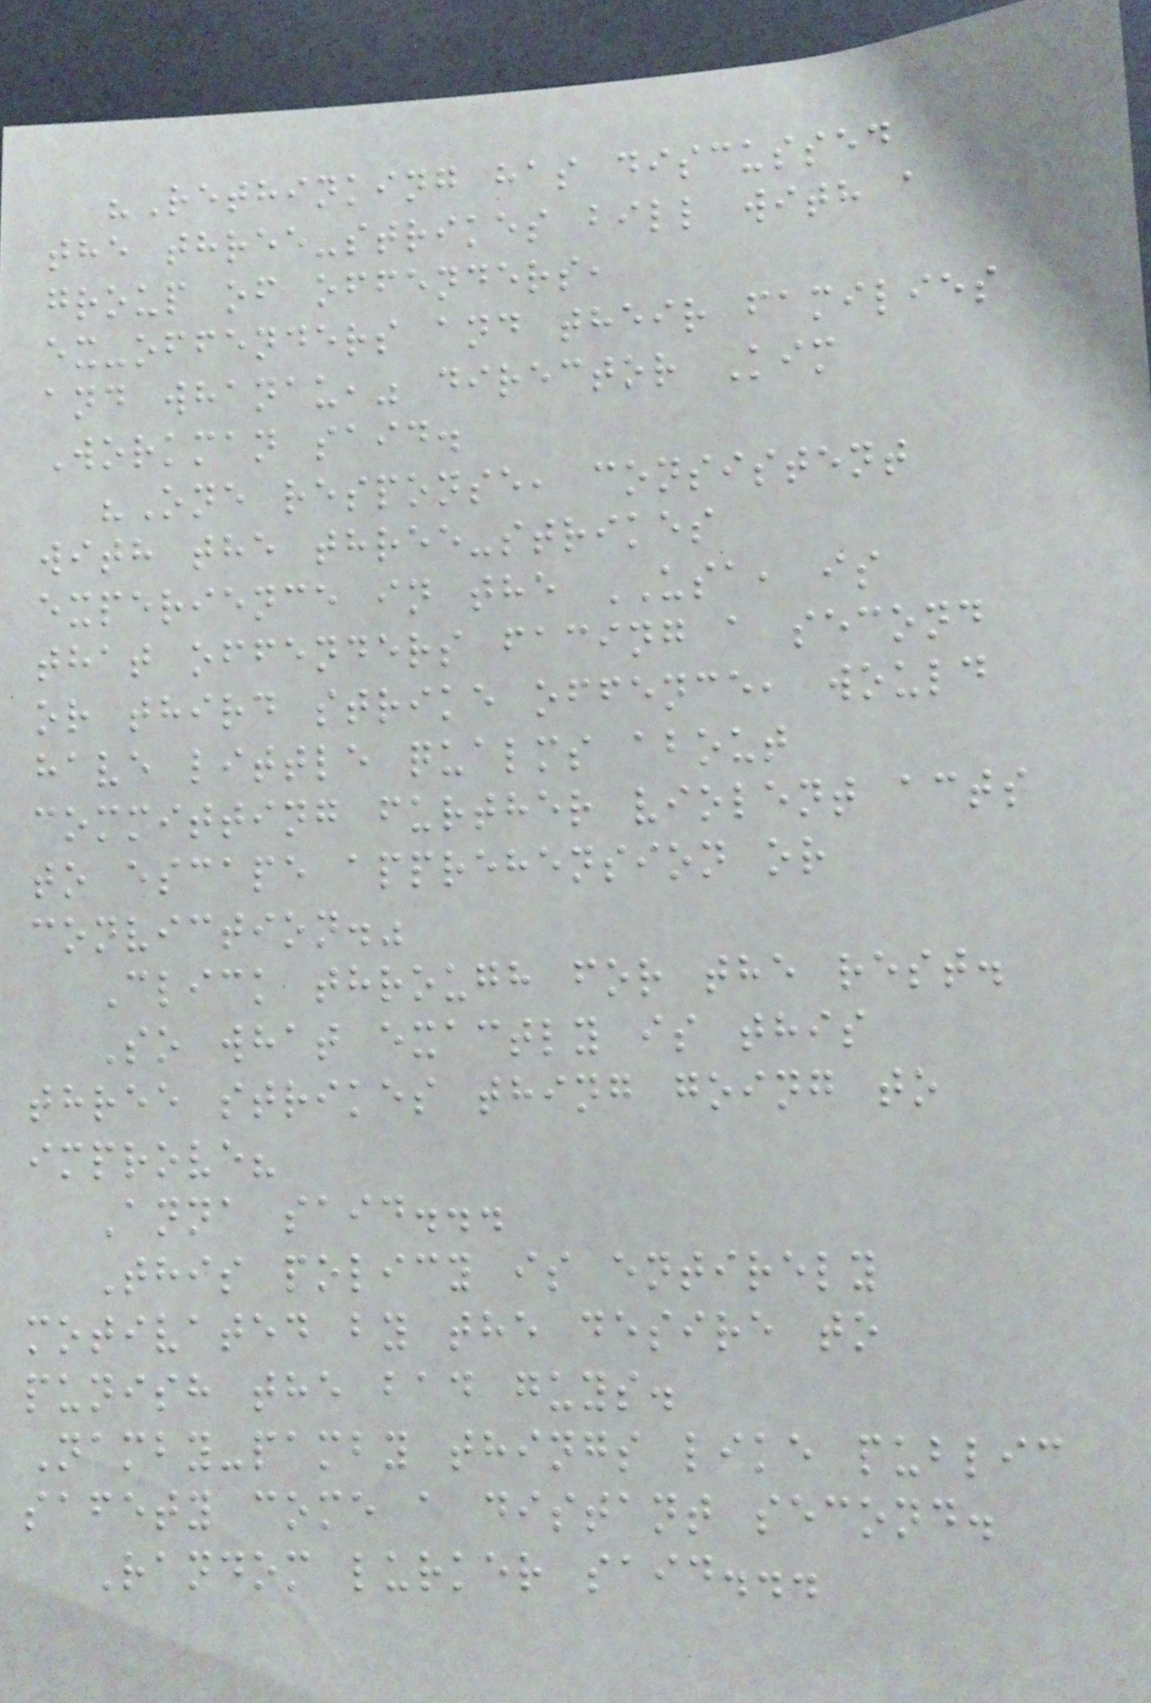"Rethinking has discussed
the three-strikes bill with a
group of offenders,
ex-offenders and their families
and whanau," director Kim
Workman said.
"One response, consistent
with the three-strikes
experience in the USA, is
that offenders facing a second
or third strike offence, would
have little qualms about
committing further violent acts
to escape apprehension or
conviction."
Click through for the rest.
So what exactly is this
three strikes thing going to
improve?
Anna said...
This policy is entirely
motivated by the desire to
punish the bad guys.
Namby-pamby things like public
safety come a distant second.
Random lurker said...
